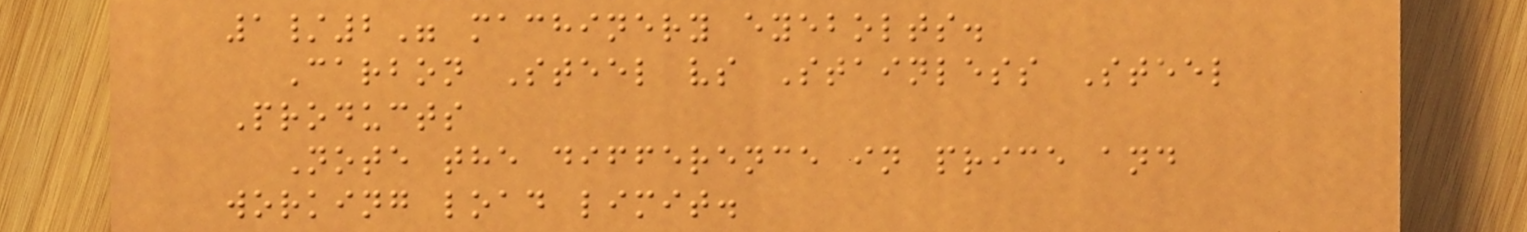1/2" machinery eyebolts.
Carbon Steel vs Stainless Steel
Products
Note the difference in price and
working load limit.
